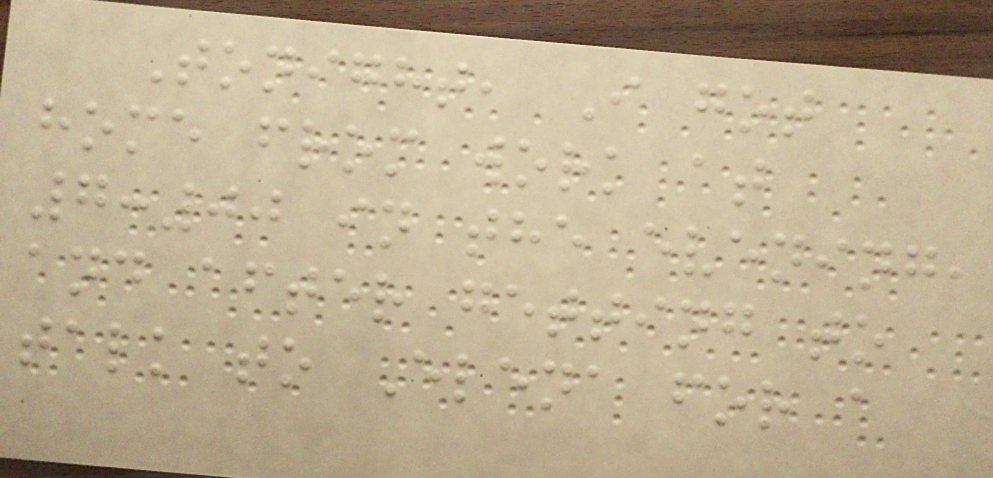Tonight, I got
home from work at
7:00 in the evening,
and after getting to
talk to Elena for a
